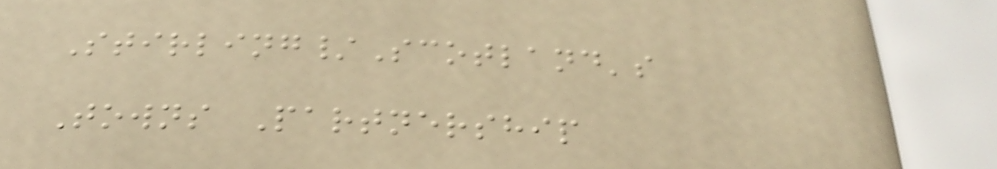Stirling/Scotland's
Towns Partnership
